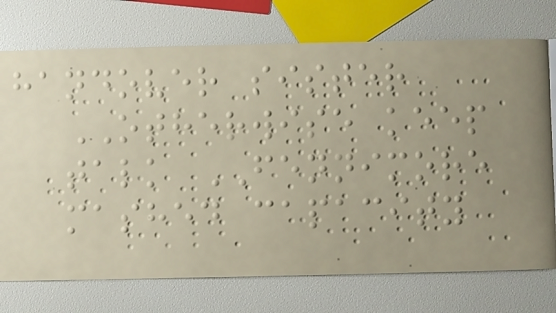handover sister
OTHERWISE keep
talk FENNIMORE
mashed capacity
